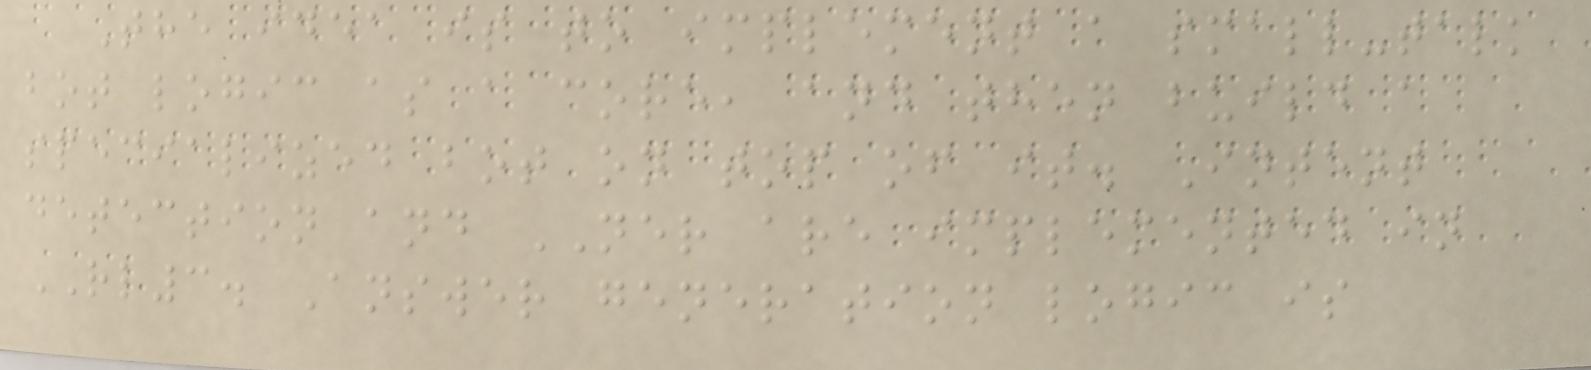The idea is to implement a small-talk
bot logic as a core, and then build a
specialized bot on top of it. Intent
detection and NER are implemented in
RL3. Answer generation logic is
